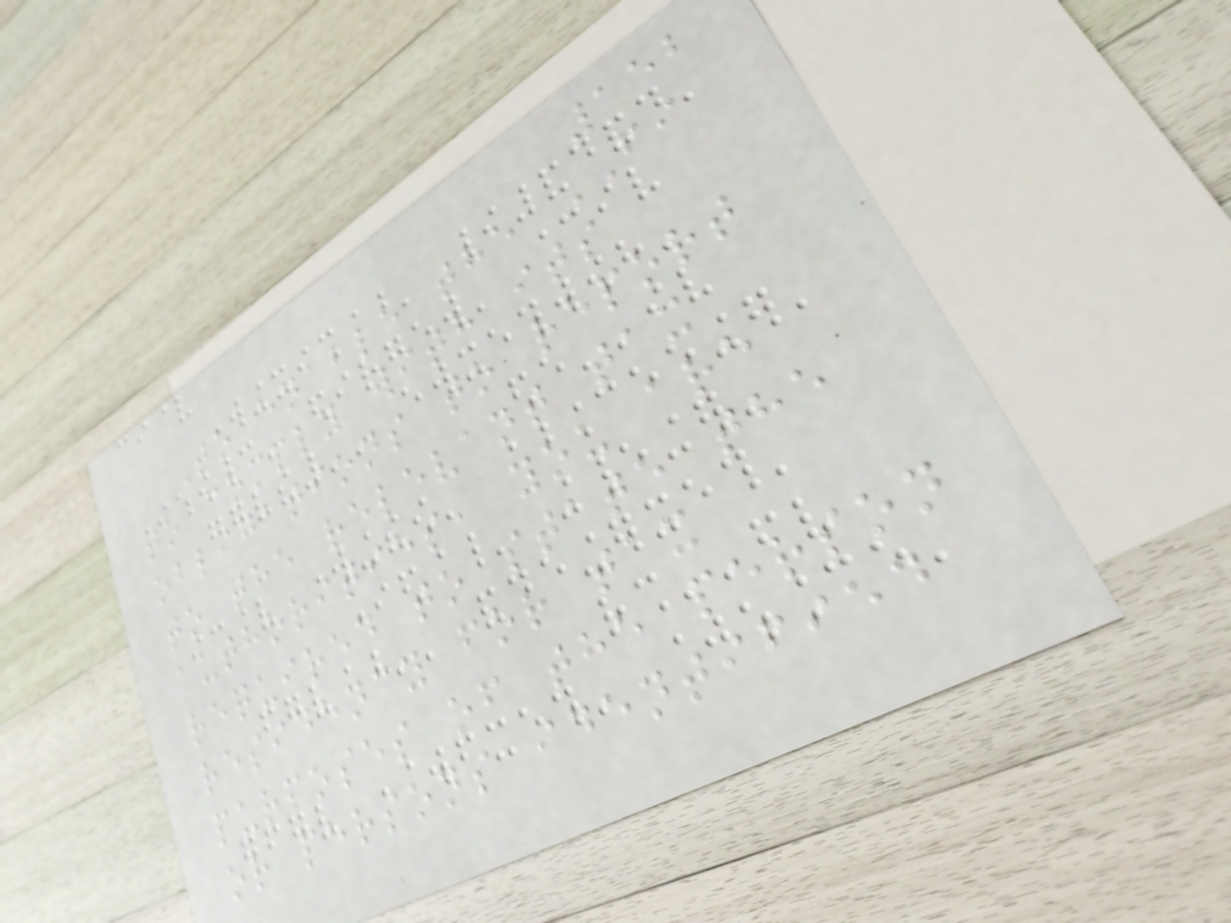152
To enable the FI
to comply with its
obligations to report
to the relevant tax
authorities, you are
required to state the
residency for tax
purposes of the person
or persons identified
